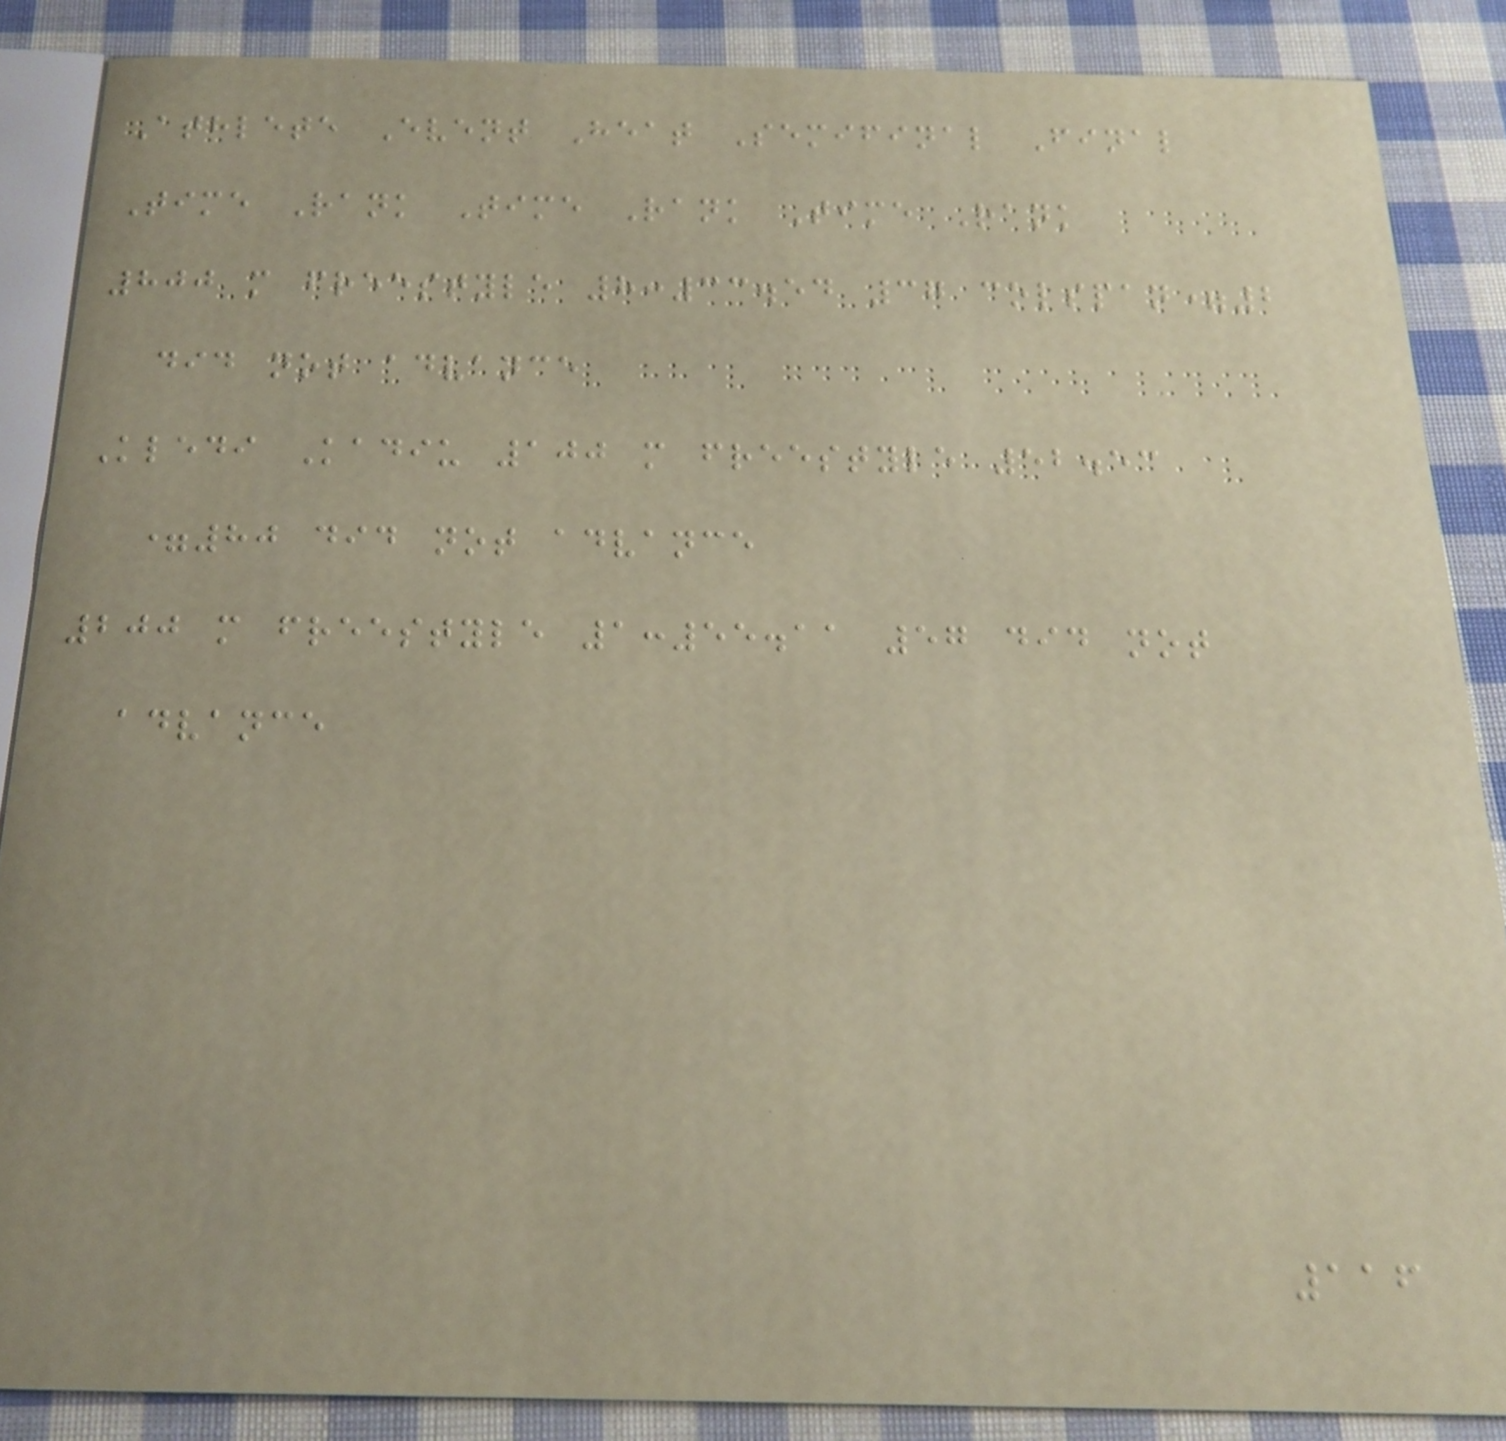Athlete Event Heat Semifinal Final
Time Rank Time Rank Time Rank
800 m freestyle 8:33.54 37 colspan=2
did not advance
Kledi Kadiu 100 m freestyle 52.53
=80 did not advance
200 m freestyle 1:55.11 57 did not
advance
116
